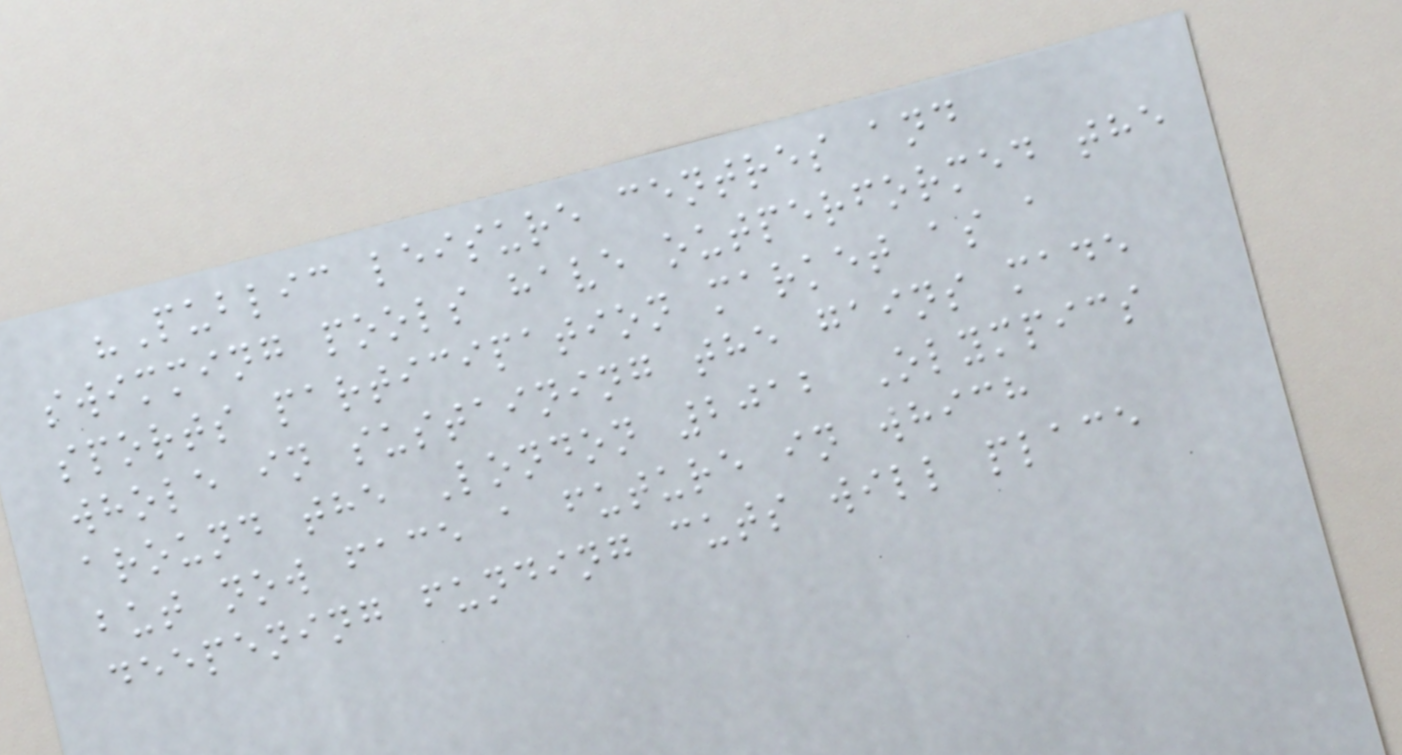"Public leisure centres and
swimming pools have outperformed the
sports participation market as a
whole in sustaining the gains made
around the London 2012 Olympics
but now face a future in which
deepening funding cuts will place
